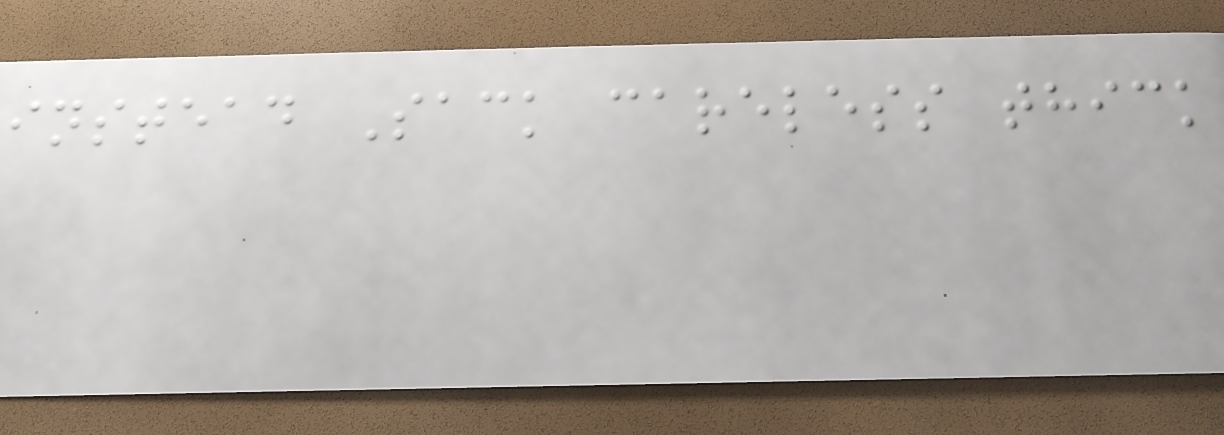instead Sack careless thick
